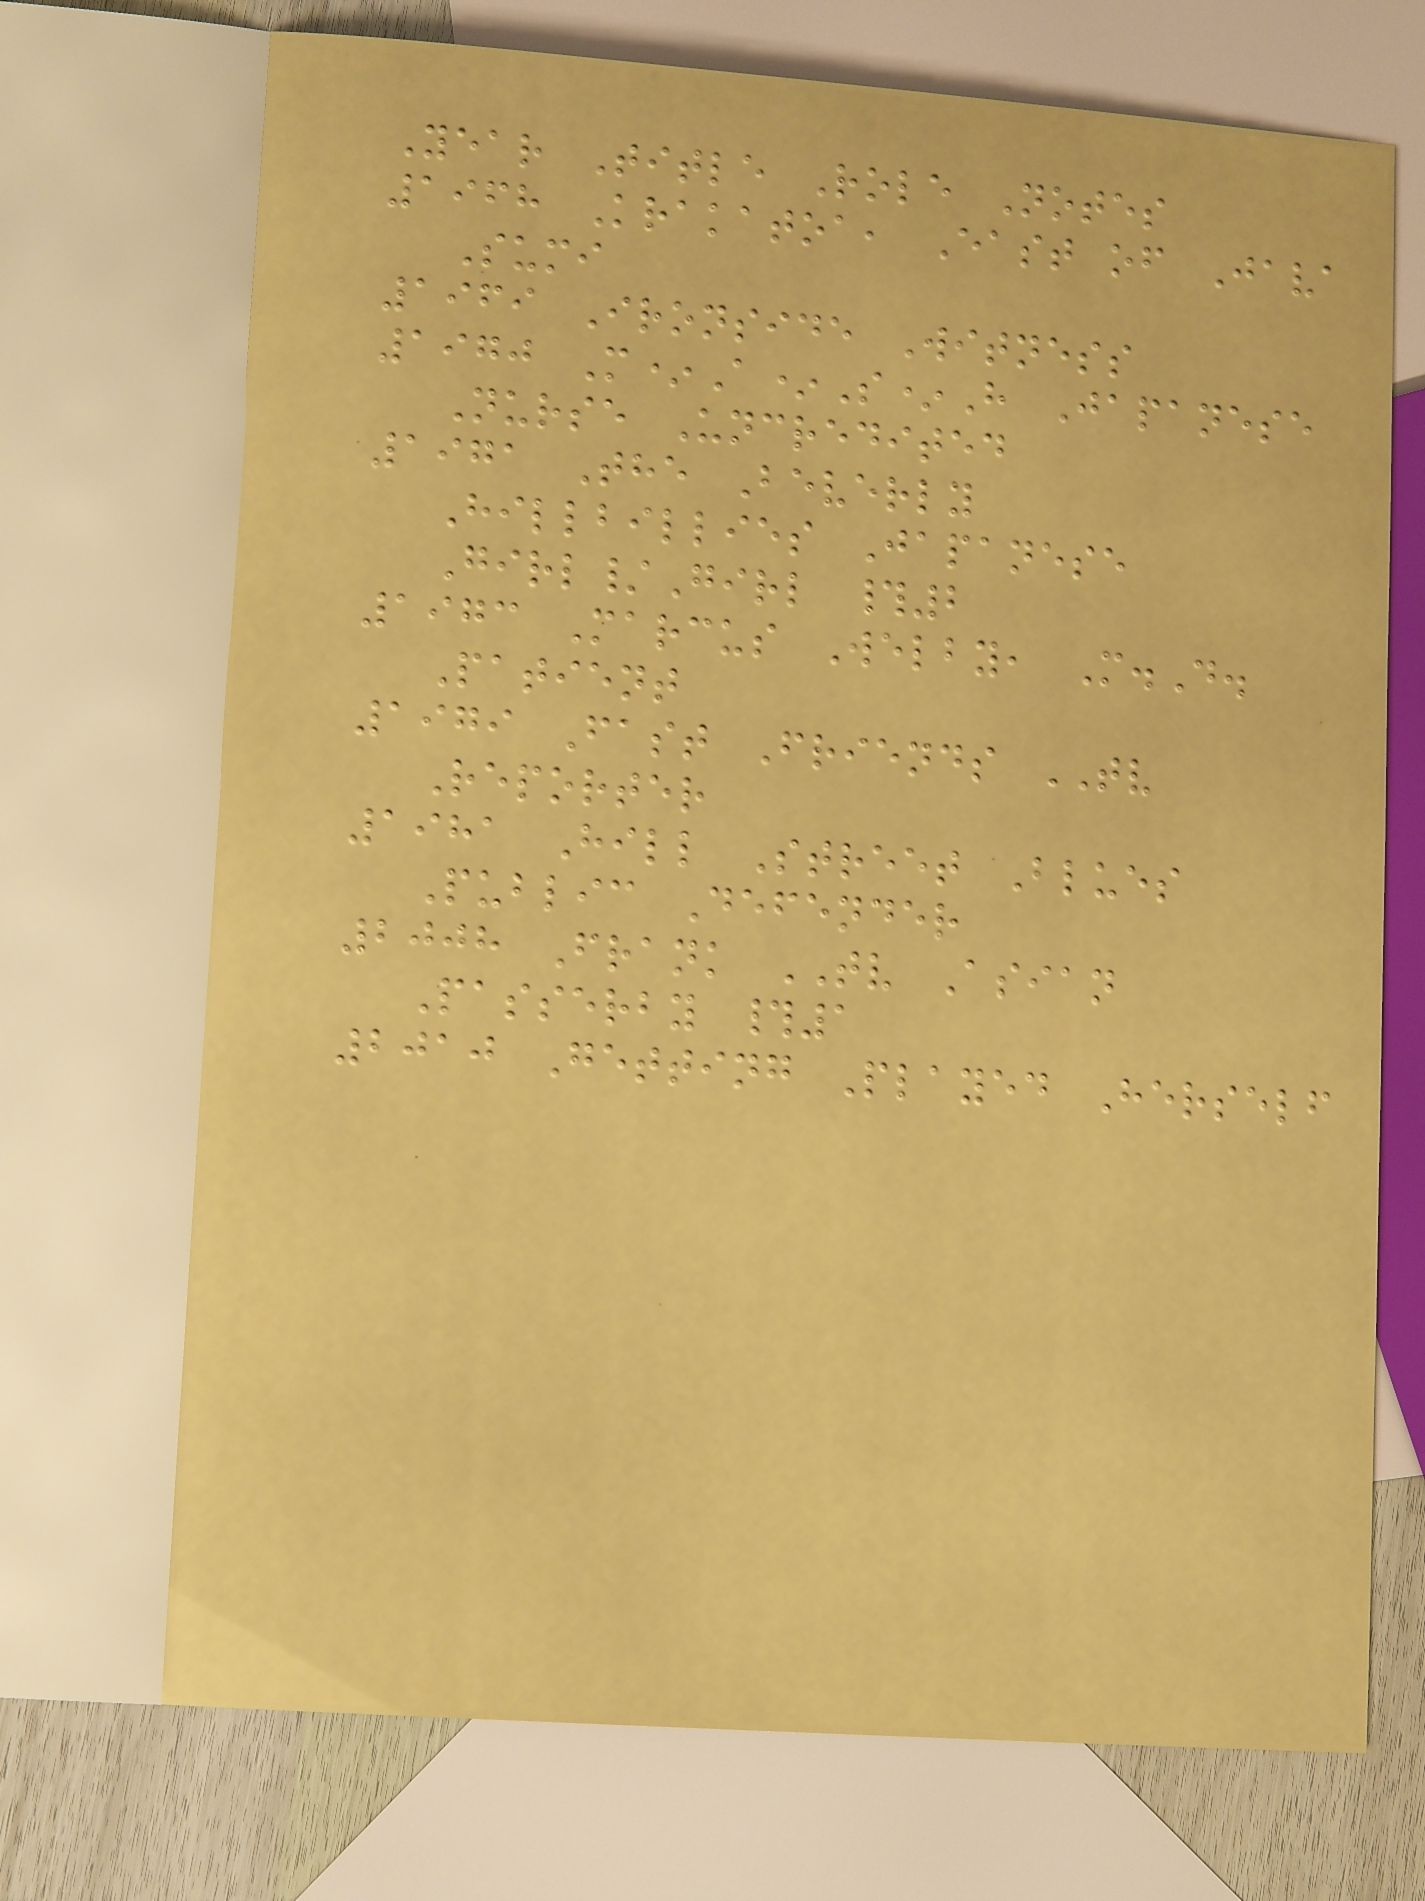Year Title Role Notes
1968 Krakatoa, East of Java
Sumi
1969 Ironside Witness
1970 M*A*S*H Japanese
Nurse Uncredited
1971 The Beverly
Hillbillies Japanese
Girl/Girl #2
1973 Marcus Welby, M.D.
Patient
1979 Fast Friends TV
Reporter
1981 Hill Street Blues
Public Defender
2008 Frank TV Asian
Passerby #1
2010 Getting Played Herself
